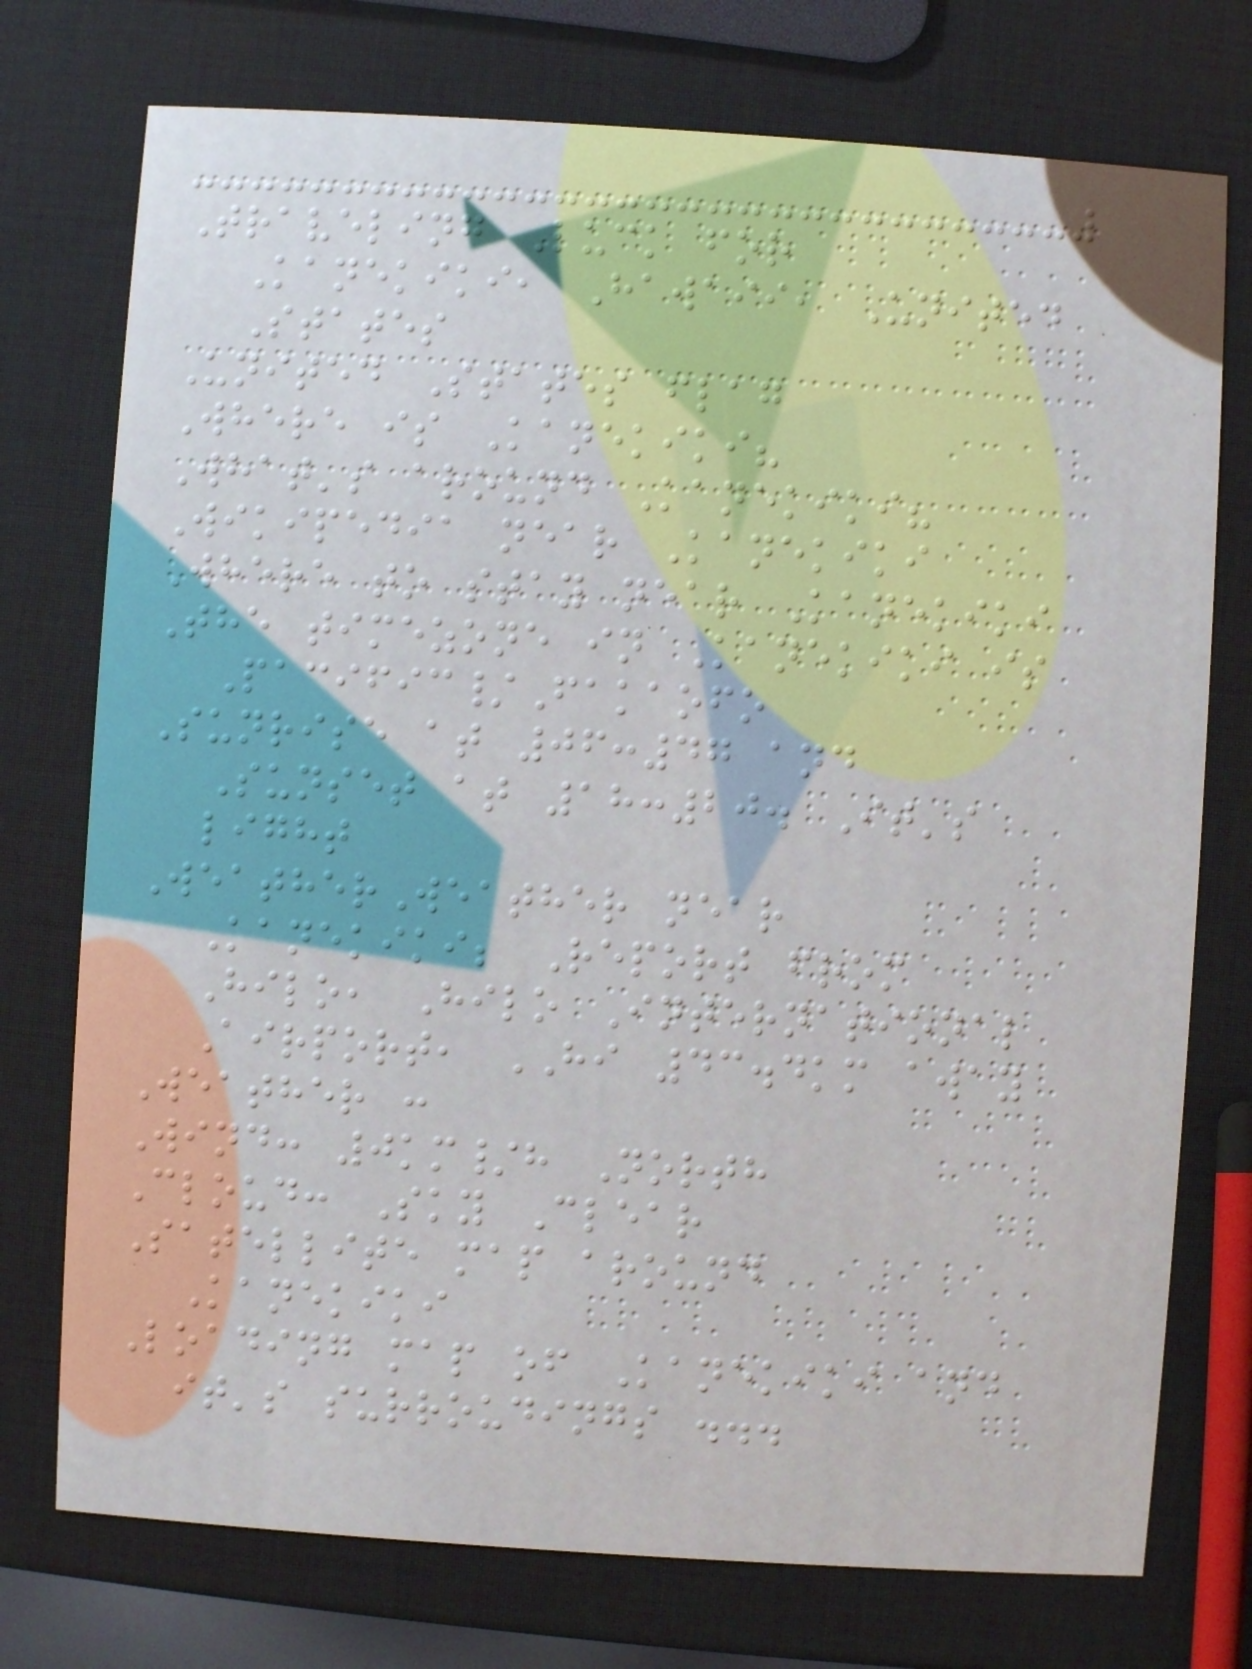Traveling Luck for
Kanekiki, Hawaii, United
States
United States flag
Where is Kanekiki?
What's around Kanekiki?
Wikipedia near Kanekiki
Where to stay near Kanekiki
The timezone in Kanekiki is
Pacific/Fakaofo
Sunrise at 06:47 and
Sunset at 18:20. It's
light
WeatherWeather near
Kanekiki; Report from
Hilo, Hilo International
Airport, HI 43.4km away
Weather :
Wind: 0km/h North
Cloud: Sky Clear
Satellite map around
Kanekiki
Loading map of Kanekiki and
it's surroudings ...
